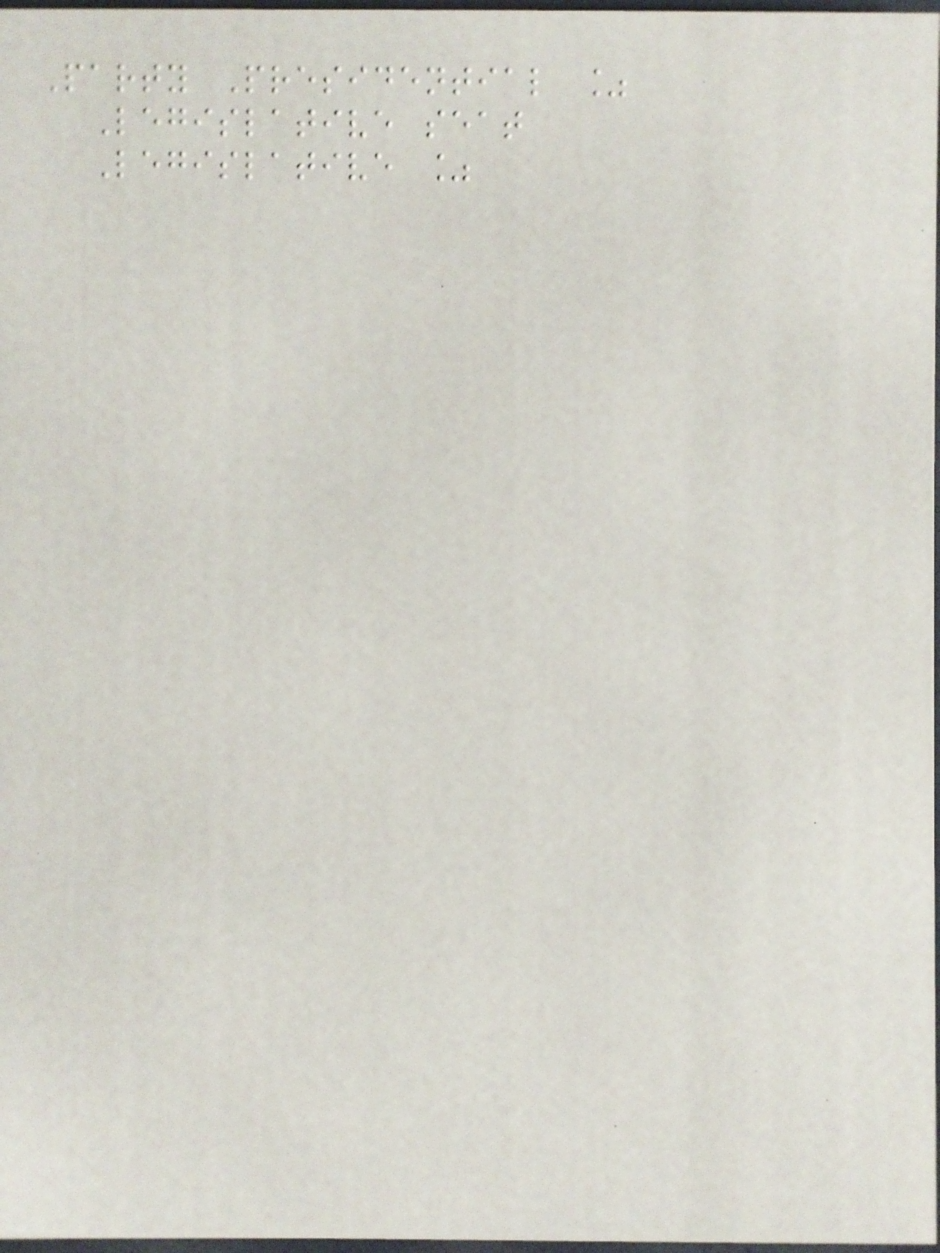Party Presidential %
Legislative seat
Legislative %
